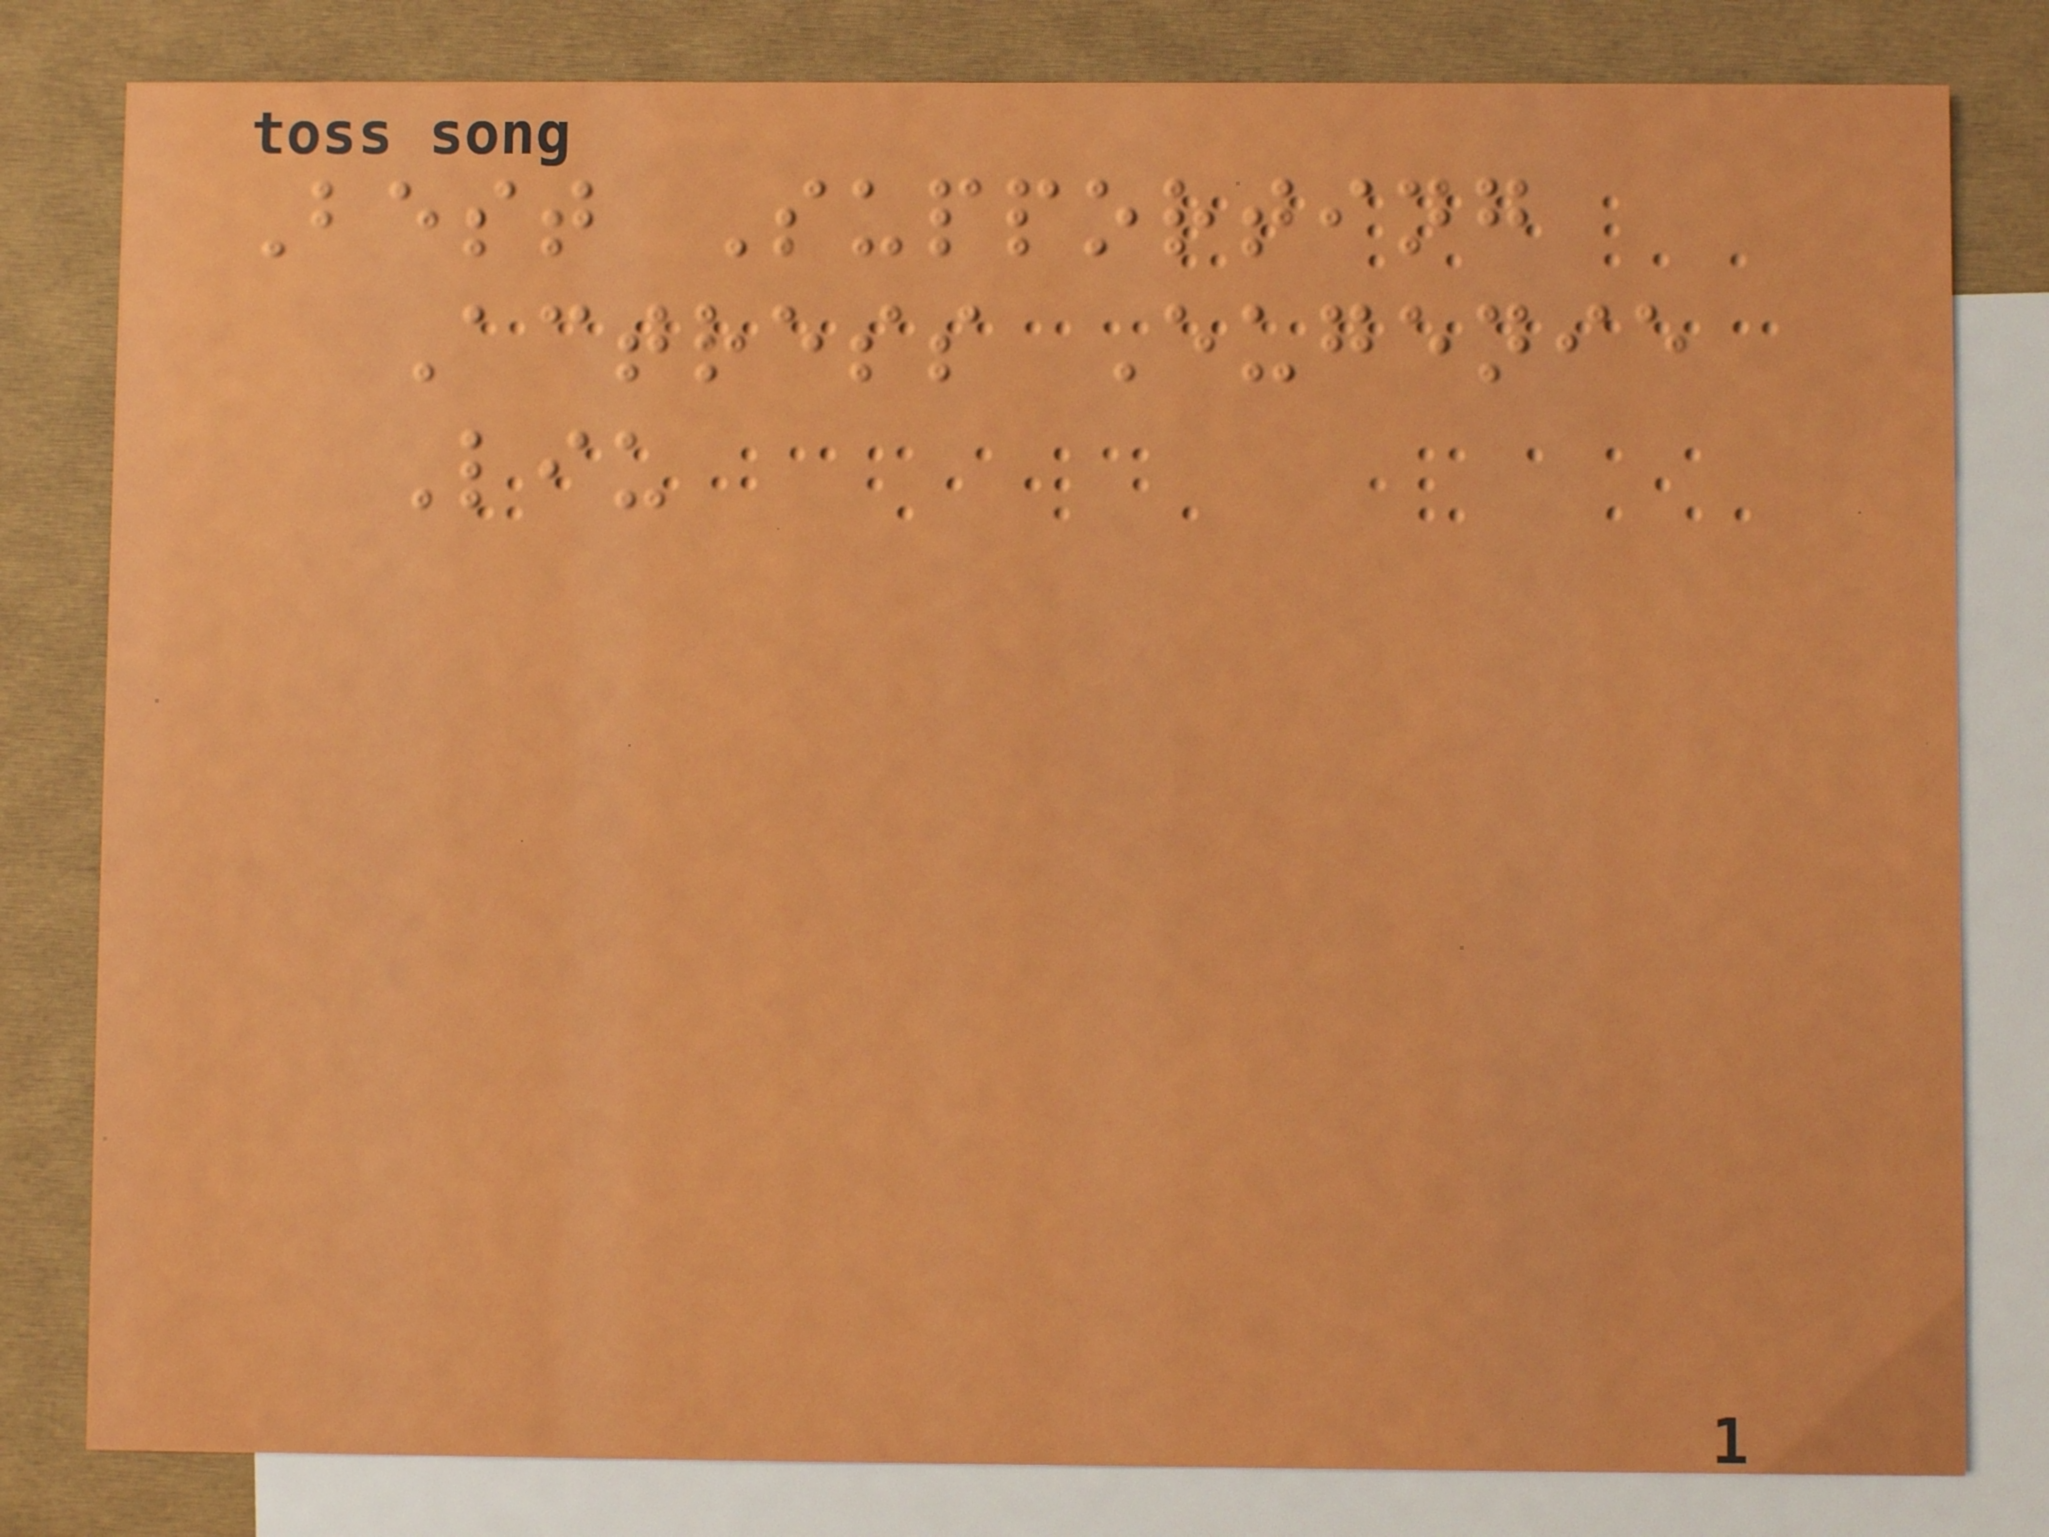Best Supporting
Actress Eugenie
Liu
